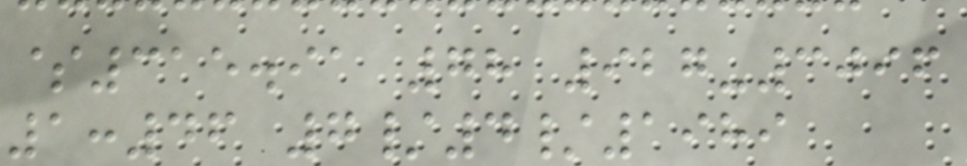$315.91 78 927-3096
1:46 7/4/1989
